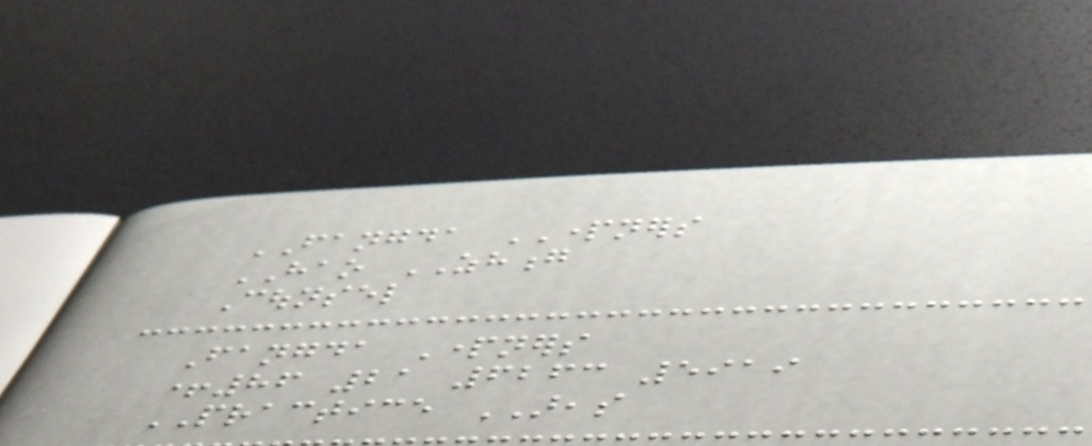FANGDA PARTNERS
HAO ZHONG
Counsel
Fangda Partners
+86 21 6263 5919
PRACTICE AREAS
